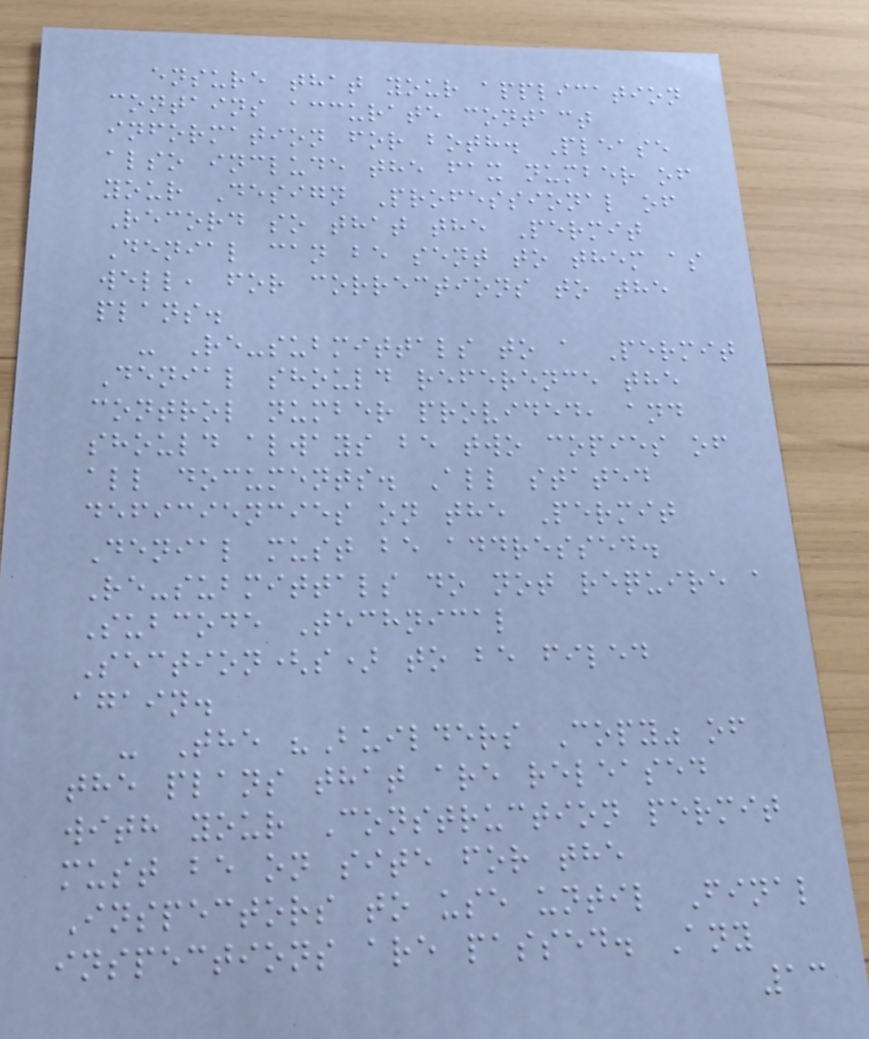ensure that your application
contains accurate contact
information for both. Please
also include the fax number of
your Design Professional of
Record so that the Permit
Denial can be sent to them as
well, for corrections to the
plans.
- Re-submittals to a Permit
Denial should reference the
control number provided, and
should always be two copies of
all documents. All stated
deficiencies on the Permit
Denial must be addressed.
Re-submittals do not require a
Subcode Technical
Section(s) to be filed
again.
- The "Builders Copy" of
the plans that are released
with your Construction permit
must be on site for the
Inspectors to use until Final
inspections are passed. Any
13
